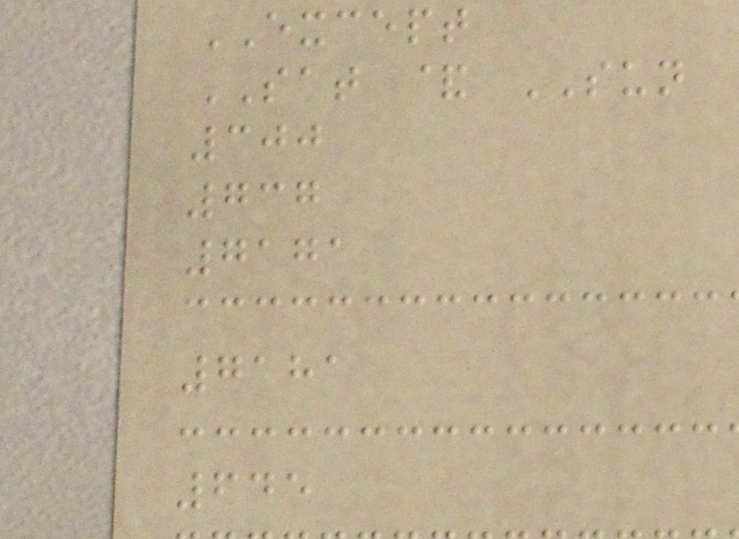EXCEPT
SAT & SUN
300
737
7171
7181
645
